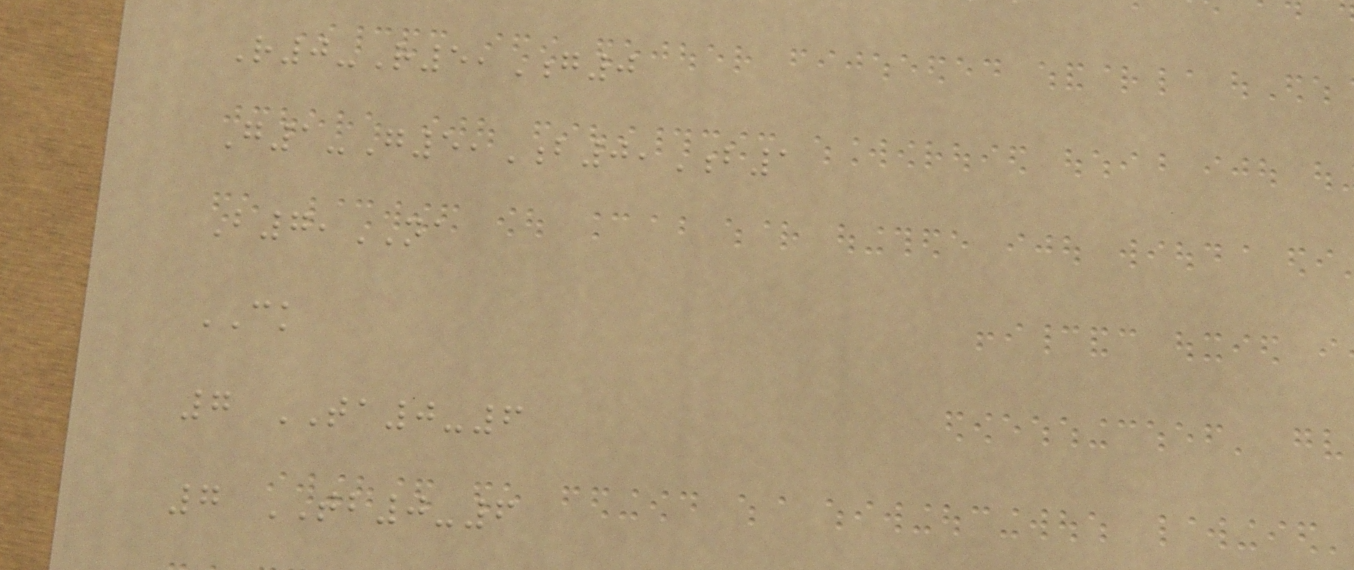R0-R5,G0
G1-G5,B0,B1
B7,NA
CK
7 TA0-6
7 TB0-6
